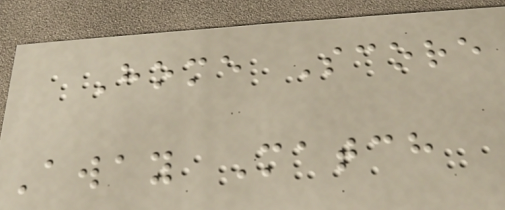Home Score
Away Match
